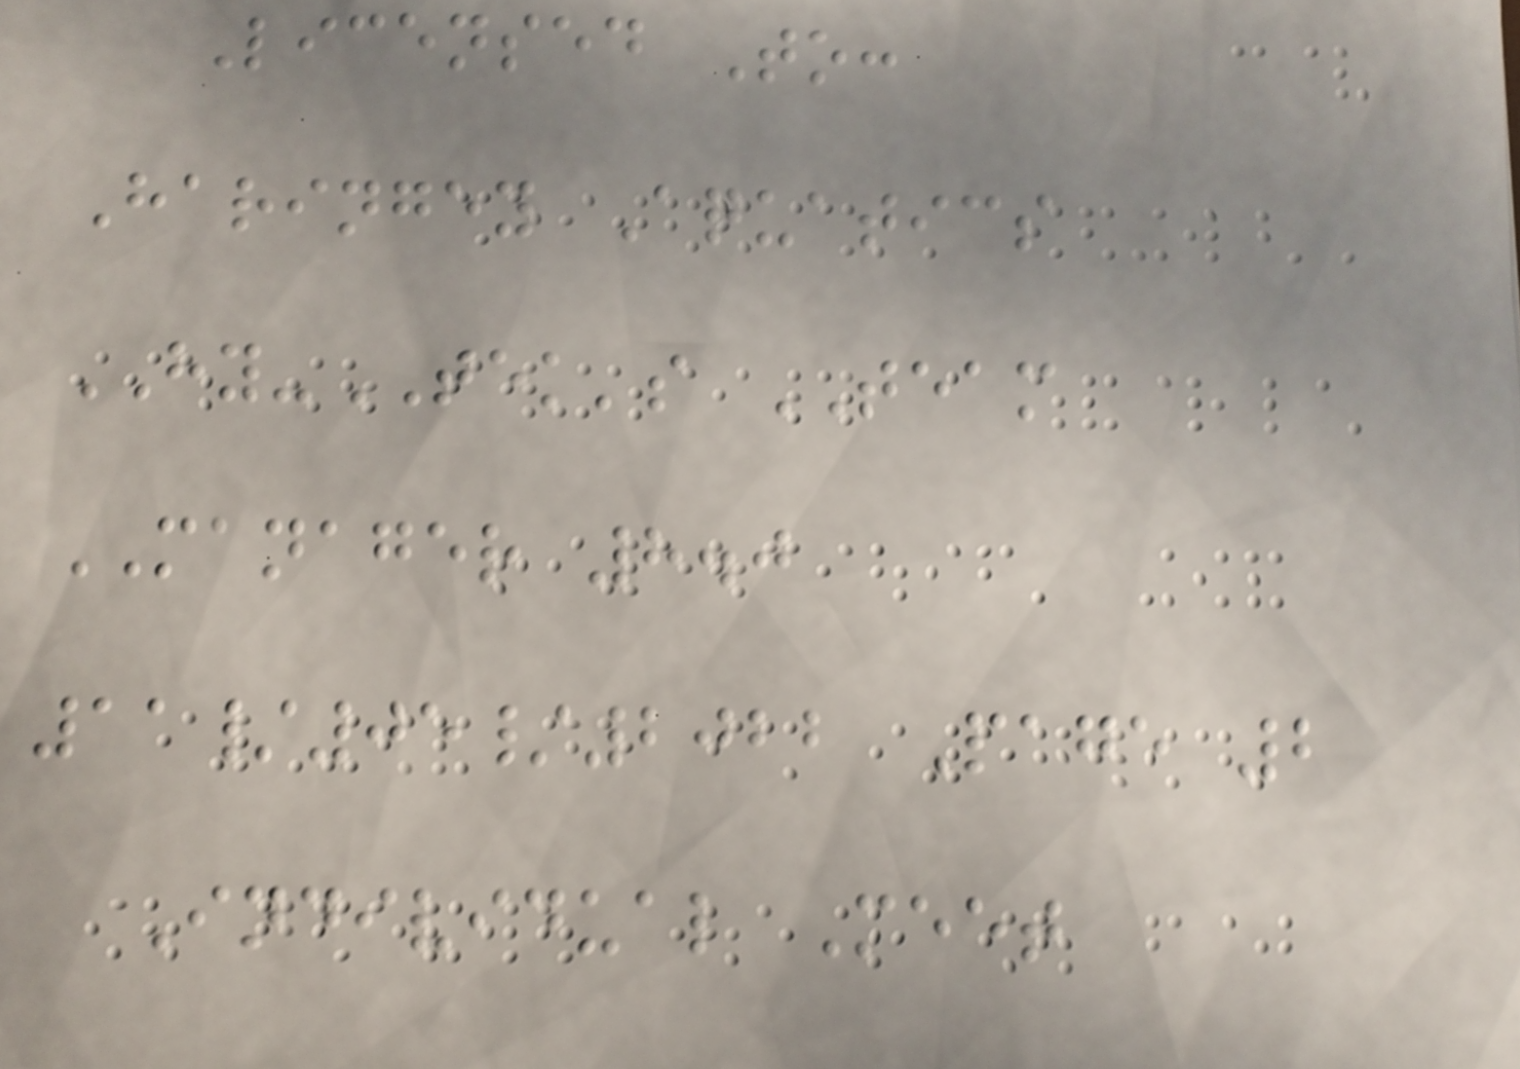Licensed To:
Haringey Aquatics
HY-TEK's TEAM
MANAGER 8.0
11/05/2022 Page 2
Individual Meet
